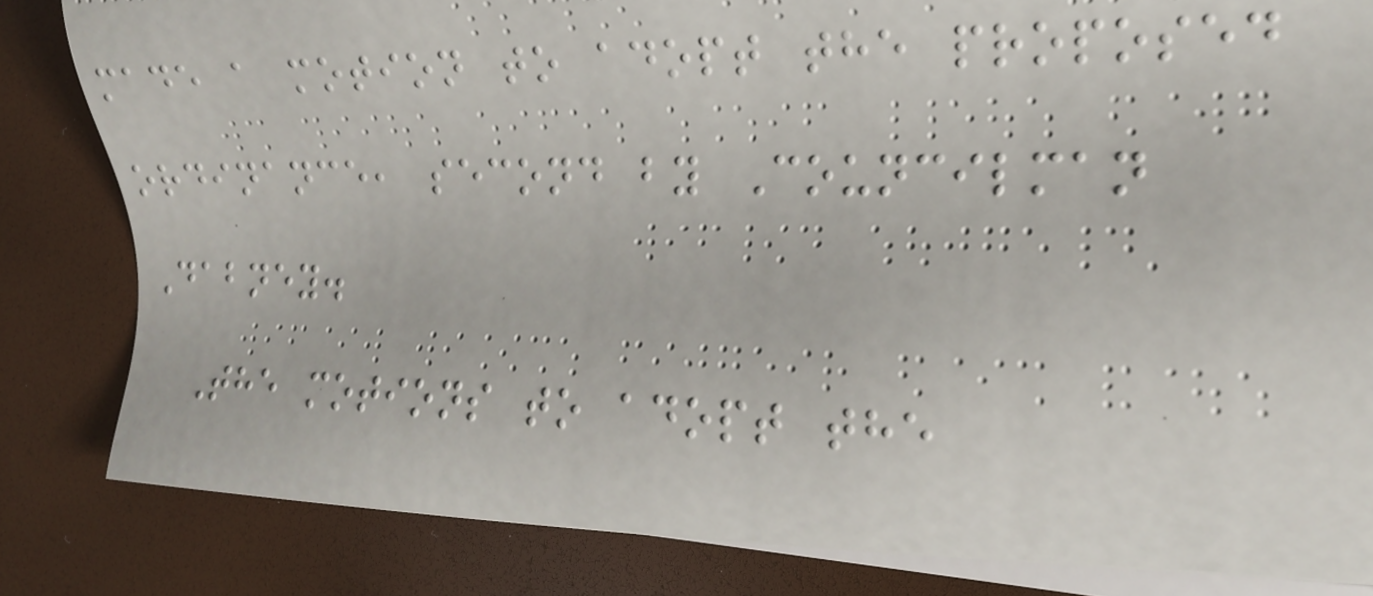made a motion to adopt the proposed
ordinance, second by Councilman
Dabney.
The motions to adopt the
